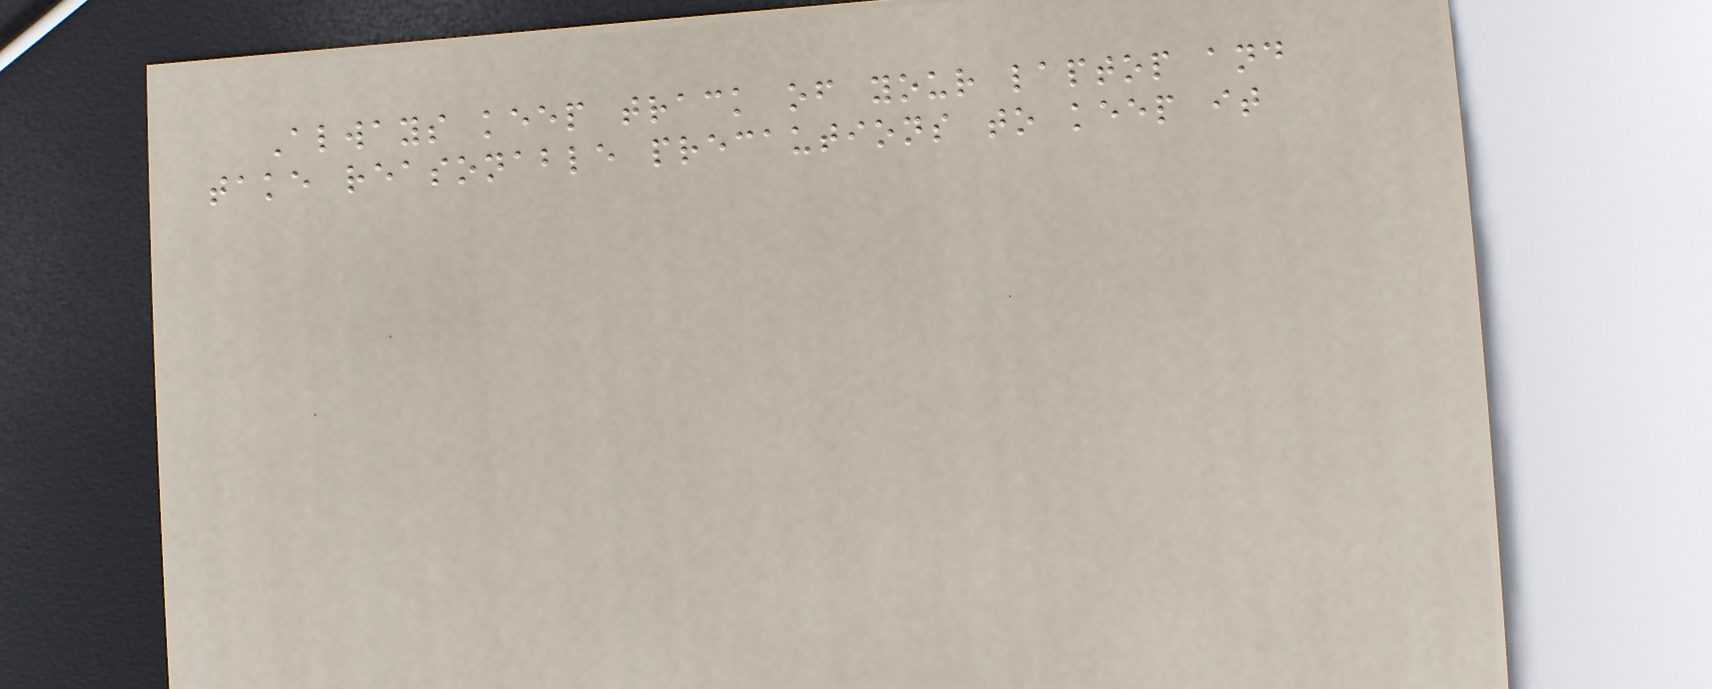Always keep track of your laptop and
take reasonable precautions to keep it
